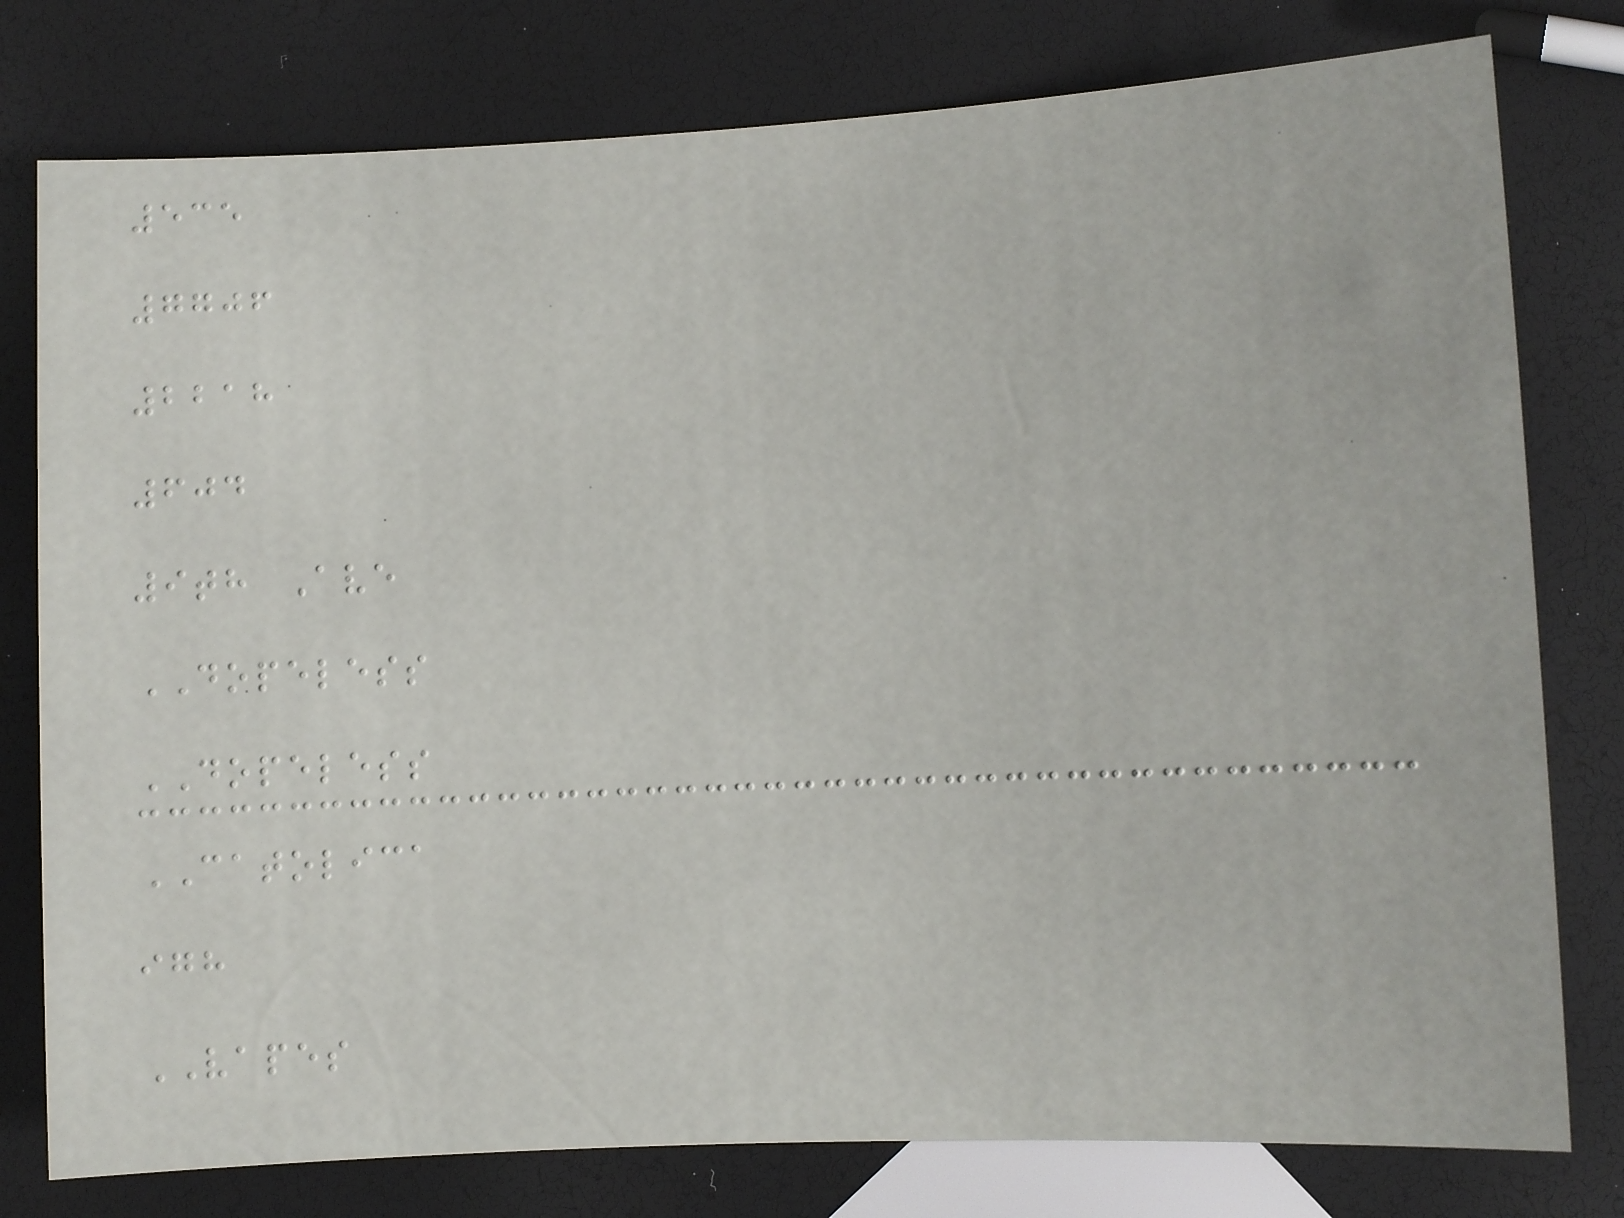535
7706
2218
604
9th Ave
DOPELESS
DOPELESS
CATOLICA
igh
VAPES
